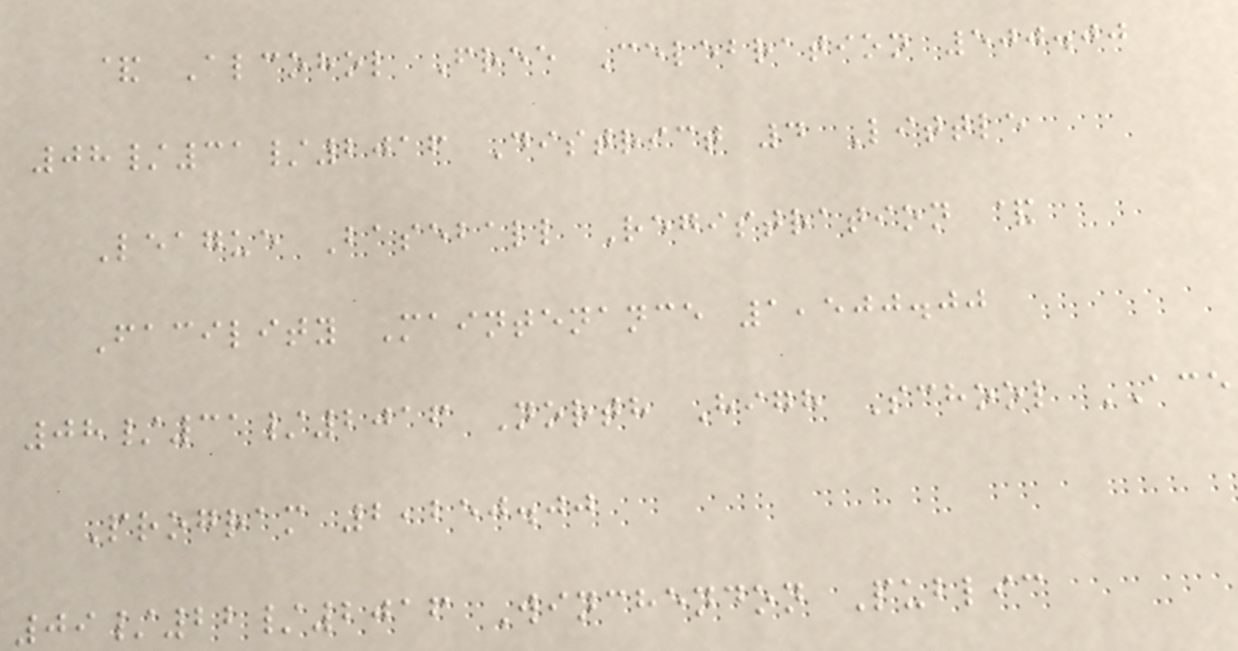& Alcohol Free Celebration 500.00
08/31/2016 District 4 Little
League Baseball Registration &
Facility Maintenance 1,500.00
08/31/2016 North High School ACE
Program 2,250.00
09/22/2016 Winchendon Public
